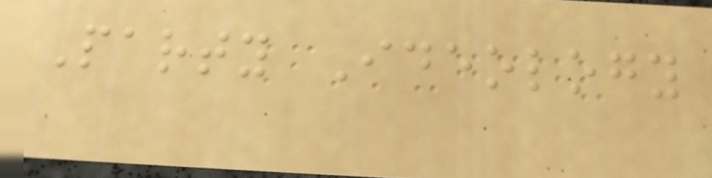Party Ideology
